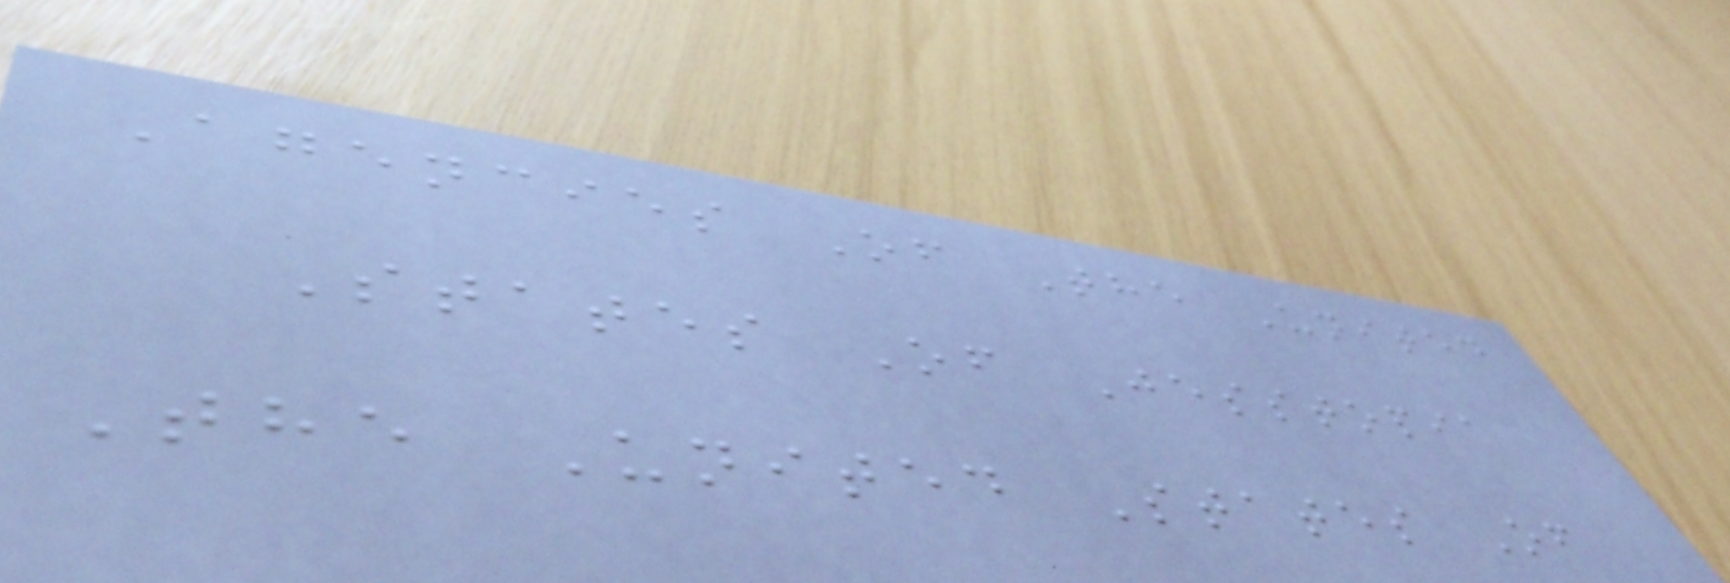Agencies Of The United
States Of Jesstopia
The United States Of
